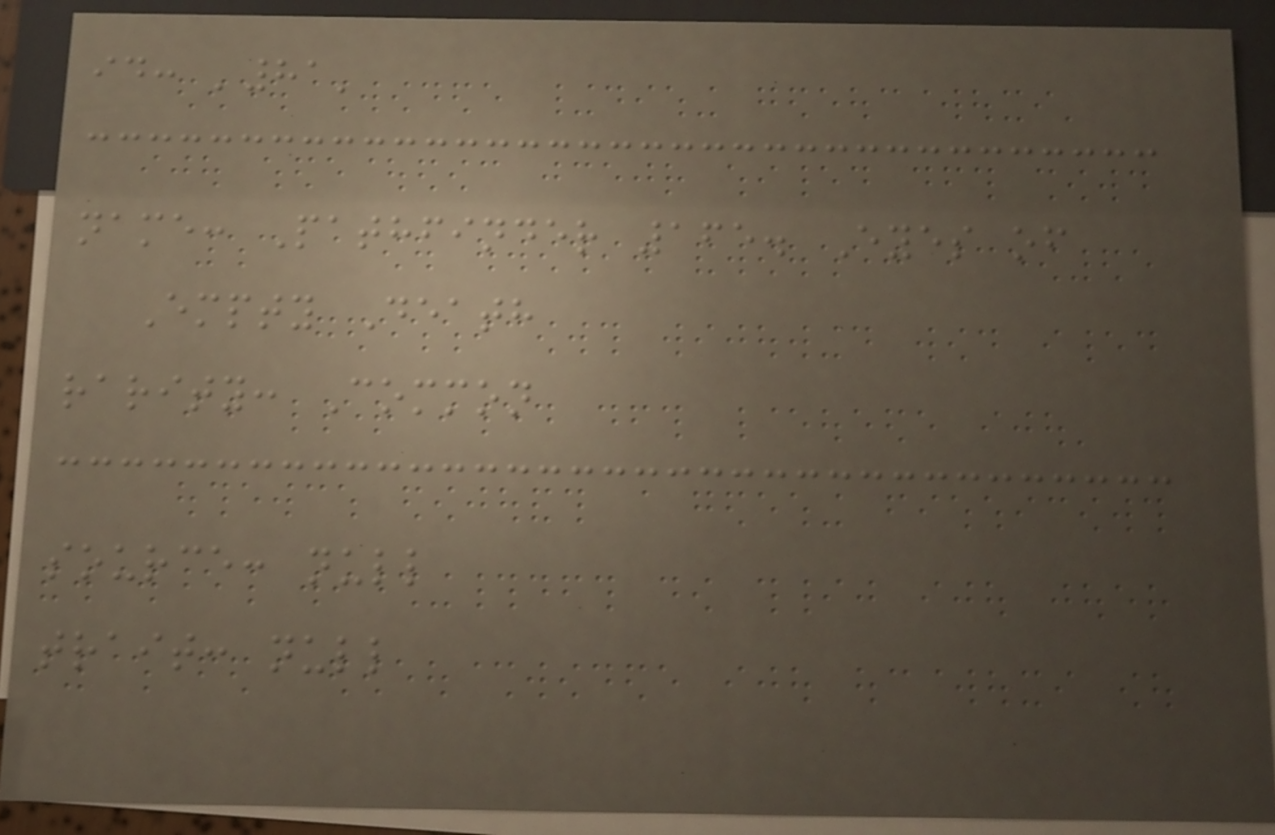id: '81'
name: Pathfinder 165. Eyes of
Empty Death
rarity: Common
source: null
trait: null
